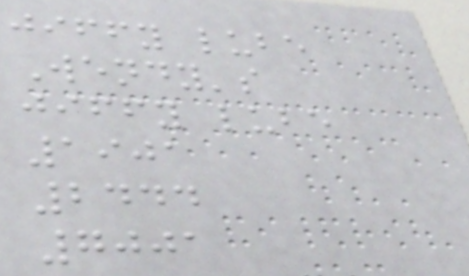jiffy lube
Wendy's
jiffy lube
1901
2444
7001
